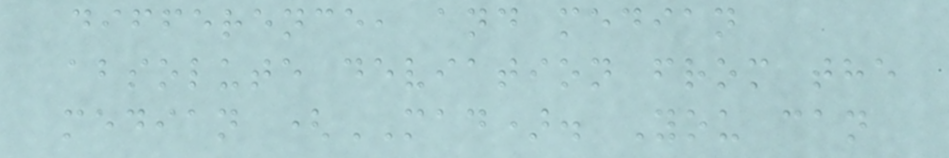difference, and median
absolute deviation from the
median (MAD). You can
